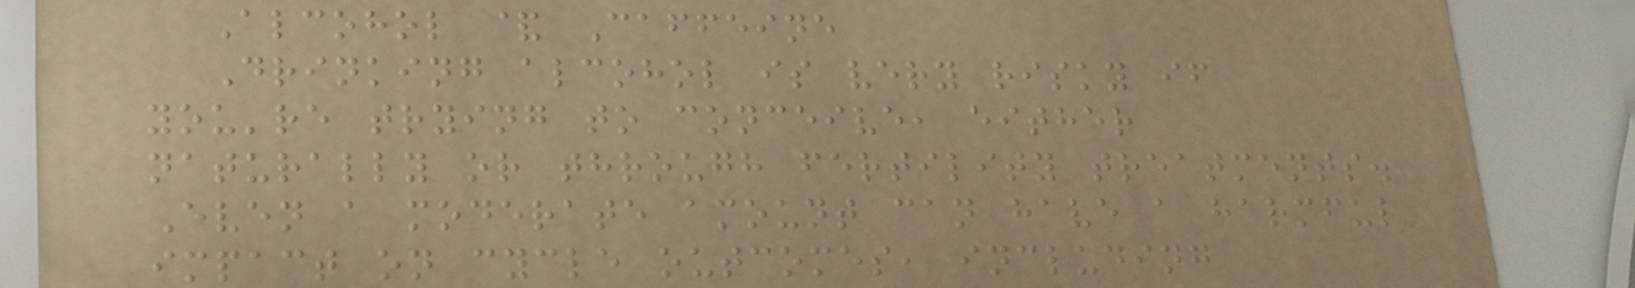Alcohol & Caffeine
Drinking alcohol is very risky if
you're trying to conceive, either
naturally or through fertility treatments.
Even a moderate amount can have a harmful
impact on cycle outcomes, including
